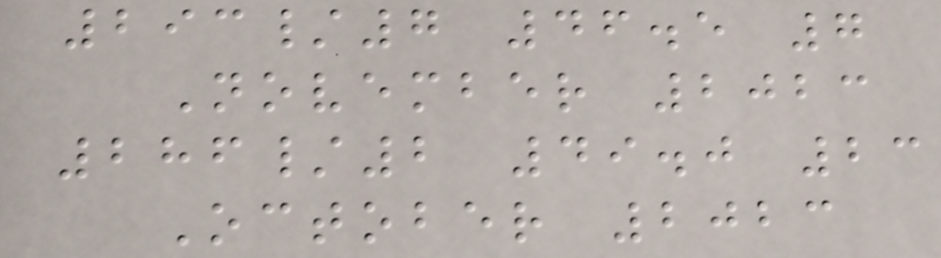293/7 46.5 7
November 2023
286/2 49.0 23
October 2023
